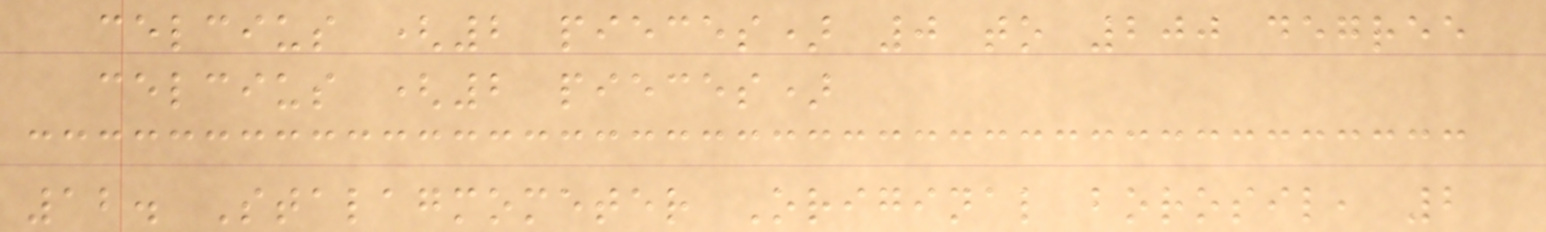celcius (2 pieces) 0 to 200 degree
celcius (2 pieces)
12. Stalagmometer Original borosil, 2
